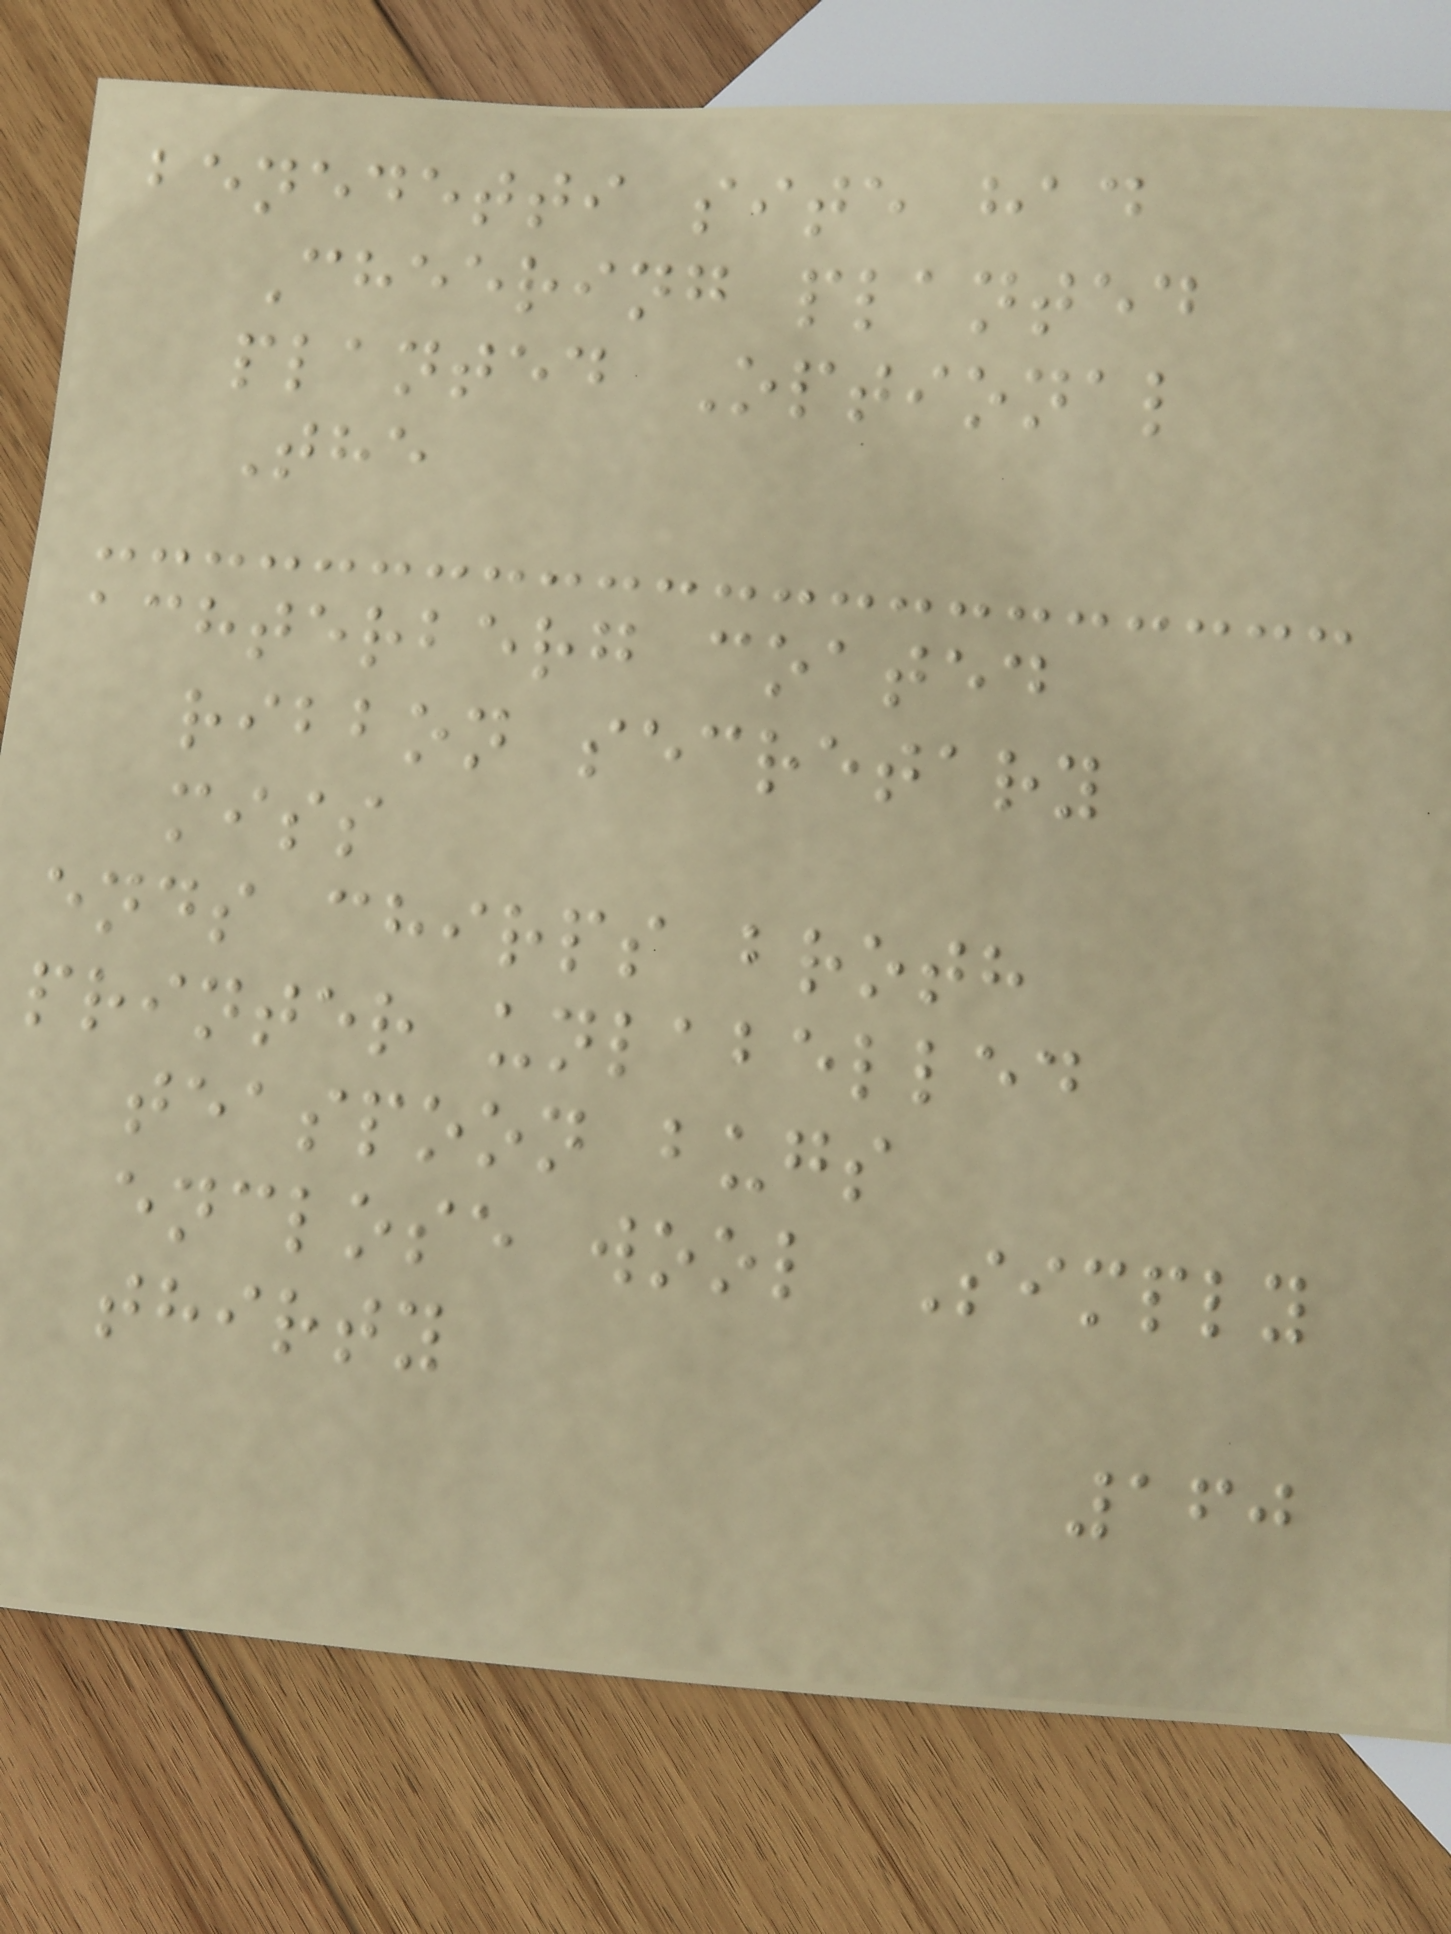benedetti site had
Cheering planted
planted Optional
The
achterberg coated
ribbon secretary
miss
ends chirps broth
printer unlabelled
teaspoon bugs
enclose wool Simply
thirty
160
